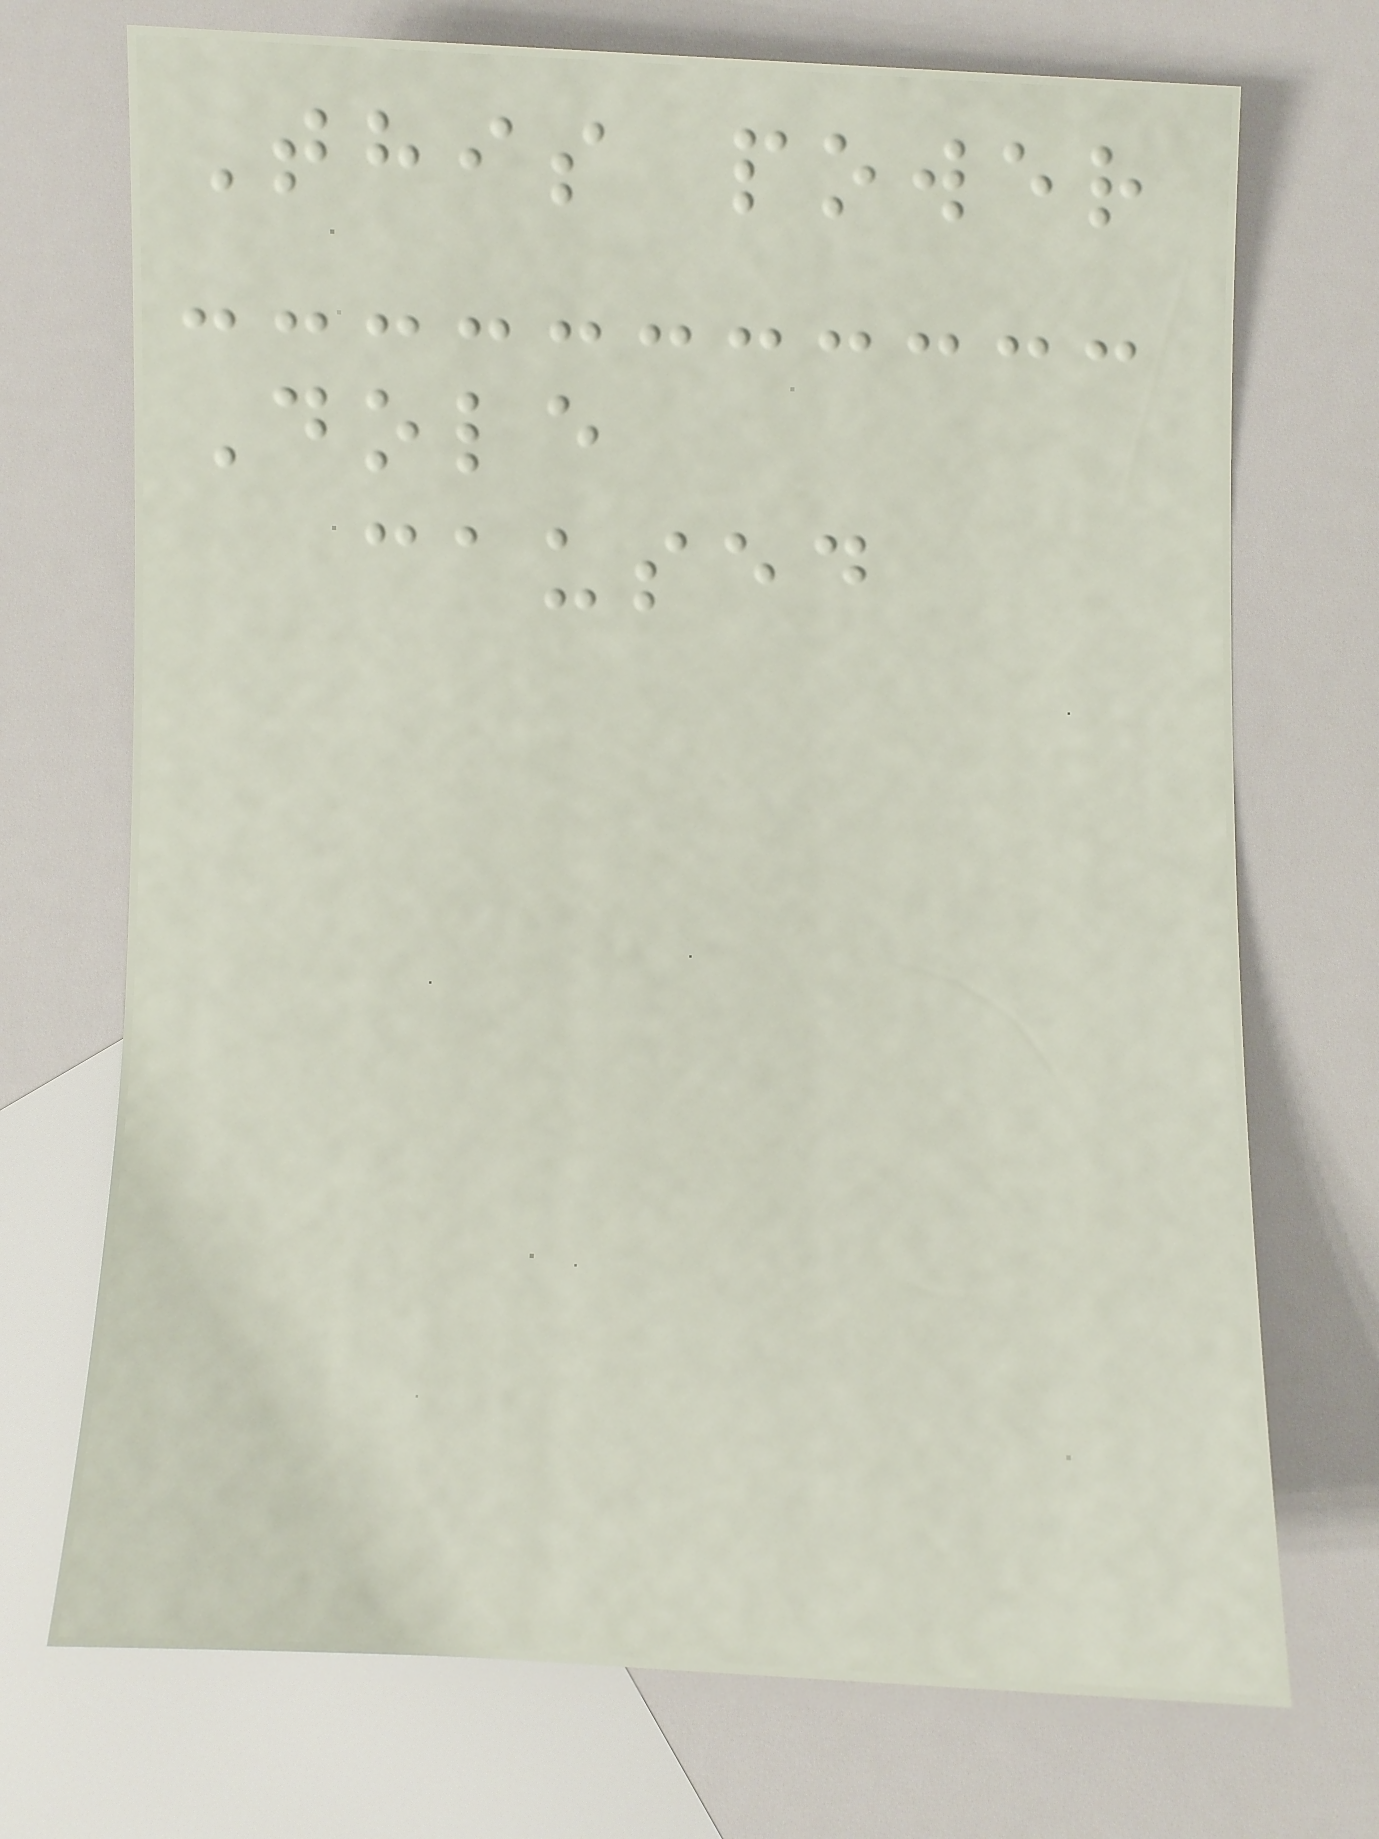This power
Dole
caused
